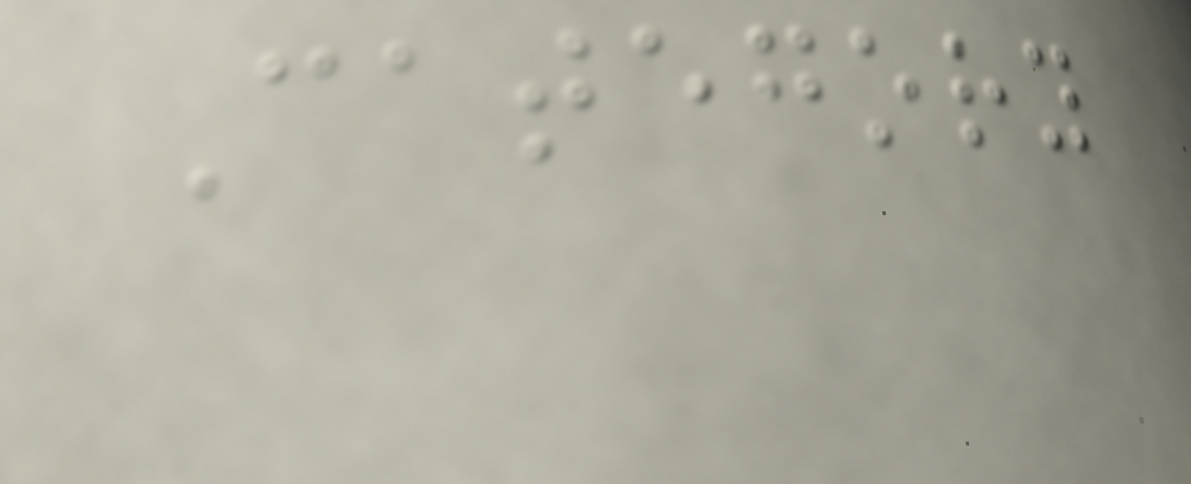Category
